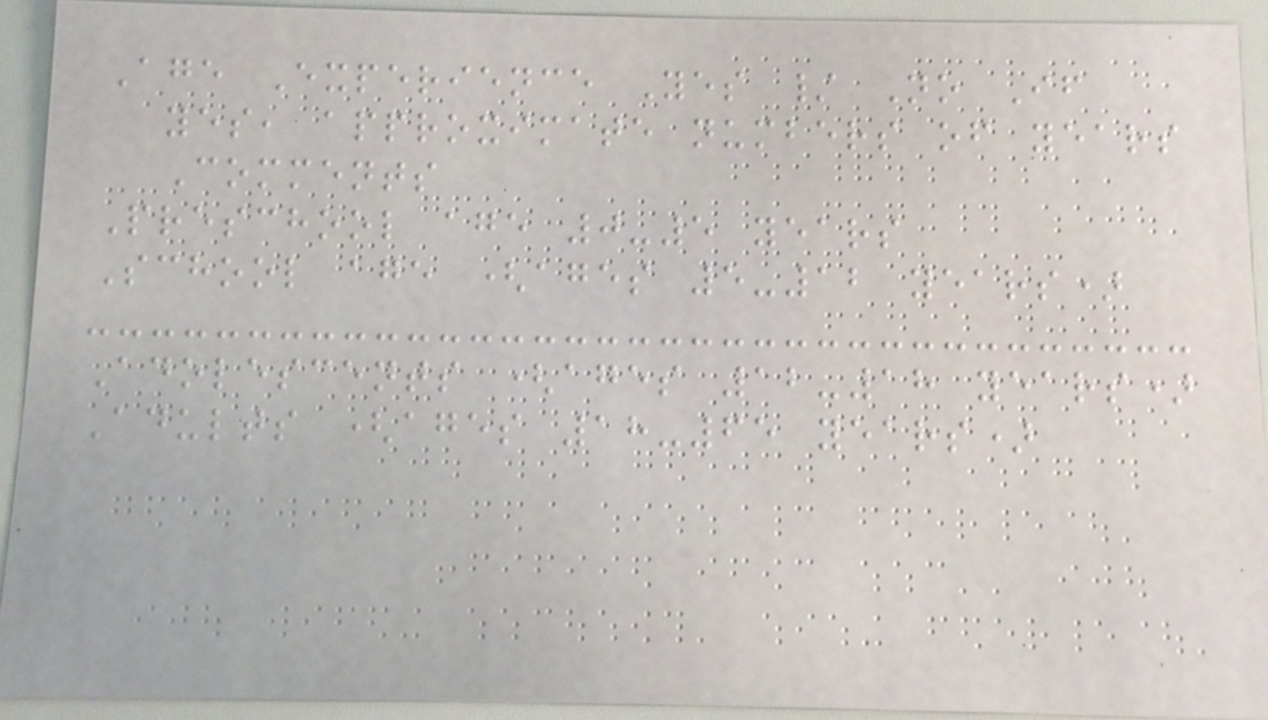Age Experience Yes / No If
yes, approximate numbers of years
Comments
Preschool age 0-5 years
School age (ages 5-12 years)
Adolescents (ages 12-18 years)
Adults (ages 18-65 years)
